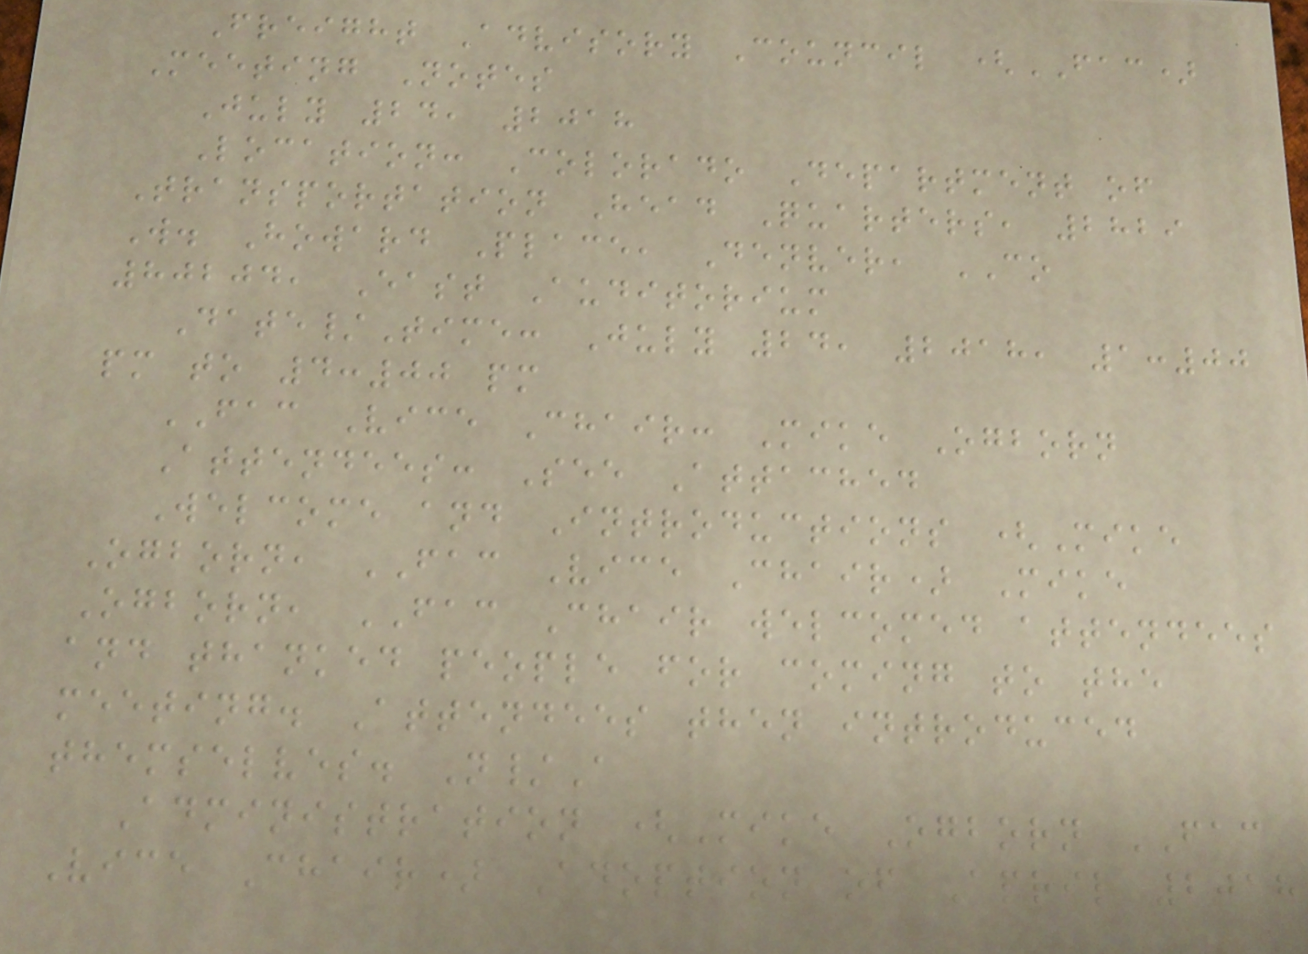Freight Advisory Council (FAC)
Meeting Notes
July 24, 2018
Location: Colorado Department of
Transportation Head Quarters, 2829
W. Howard Place, Denver, CO
80204, East Auditorium
Date/Time: July 24, 2018, 1:00
pm to 4:00 pm
FAC Vice Chair: Mike Ogborn
Attendees: See Attached
Welcome and Introductions (Mike
Ogborn, FAC Vice Chair) Mike
Ogborn, FAC Chair welcomed attendees
and thanked people for coming to the
meeting. Attendees then introduced
themselves. N/A
Administration (Mike Ogborn FAC
Vice Chair) Adoption of April 2018
